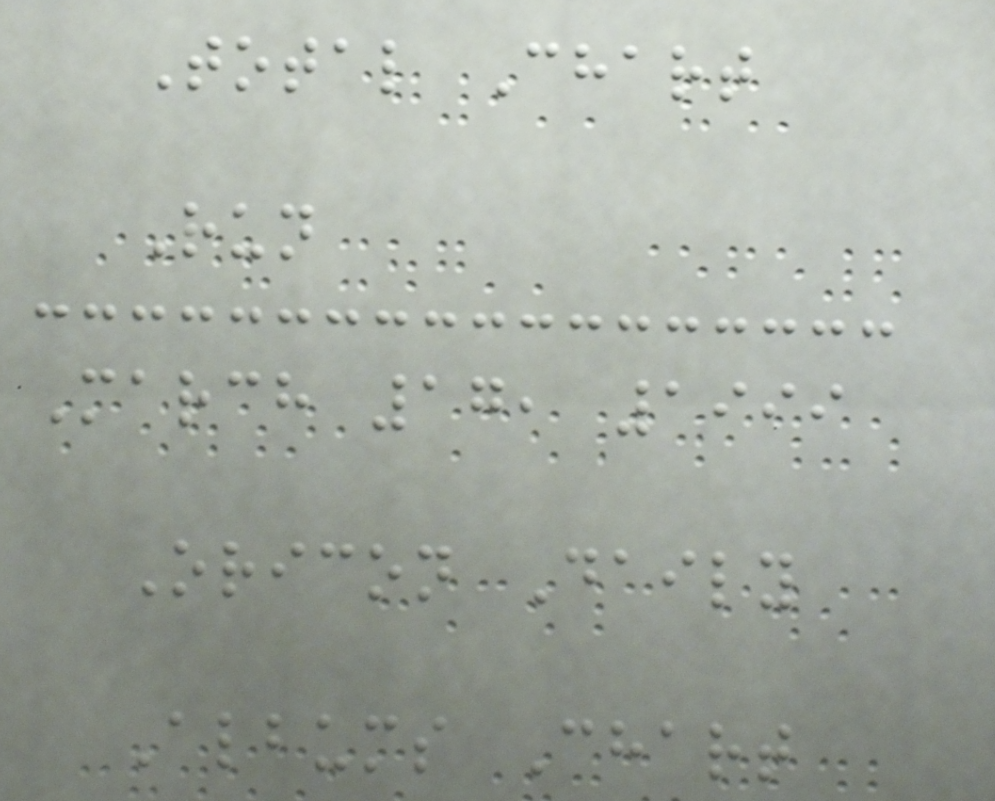Total Chart
Run
March 17, 1999
Oricon Daily
Albums Chart
